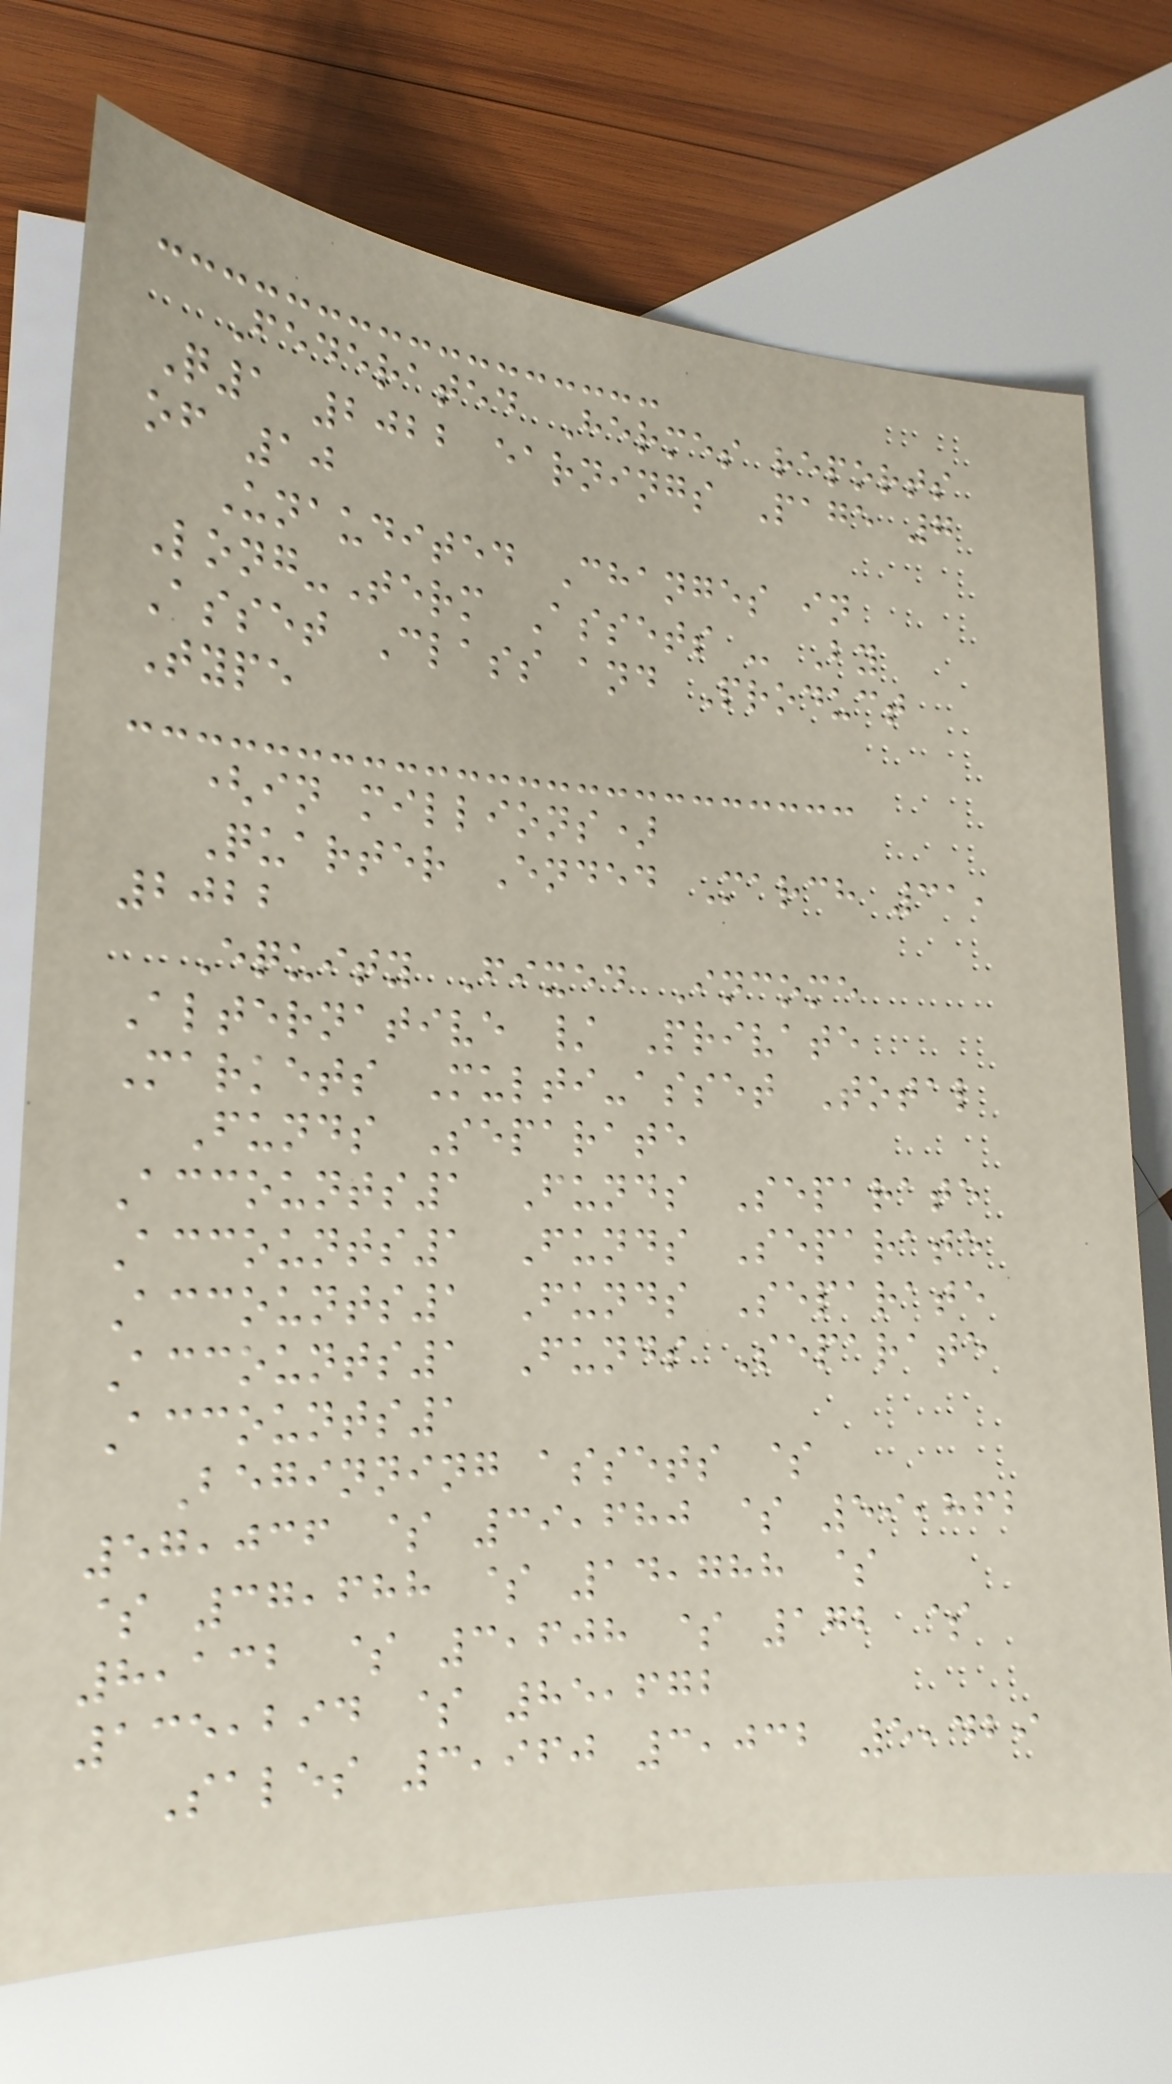Federated Hermes reports
Q1 2022 earnings Page 7
of 10
Unaudited Changes in
Long-Term Assets - By
Asset Class and Product
Type
(in millions)
Quarter Ended March 31,
2022
Equity Fixed Income
Alternative / Private
Markets Multi-asset Total
Funds Separate
Accounts1 Funds Separate
Accounts1 Funds Separate
Accounts1 Funds Separate
Accounts1 Funds Separate
Accounts1
Beginning assets $
57,036 $ 39,680 $ 59,862
$ 37,688 $ 14,788 $
8,132 $ 3,608 $ 172 $
135,294 $ 85,672
Sales 3,960 3,032 5,429
